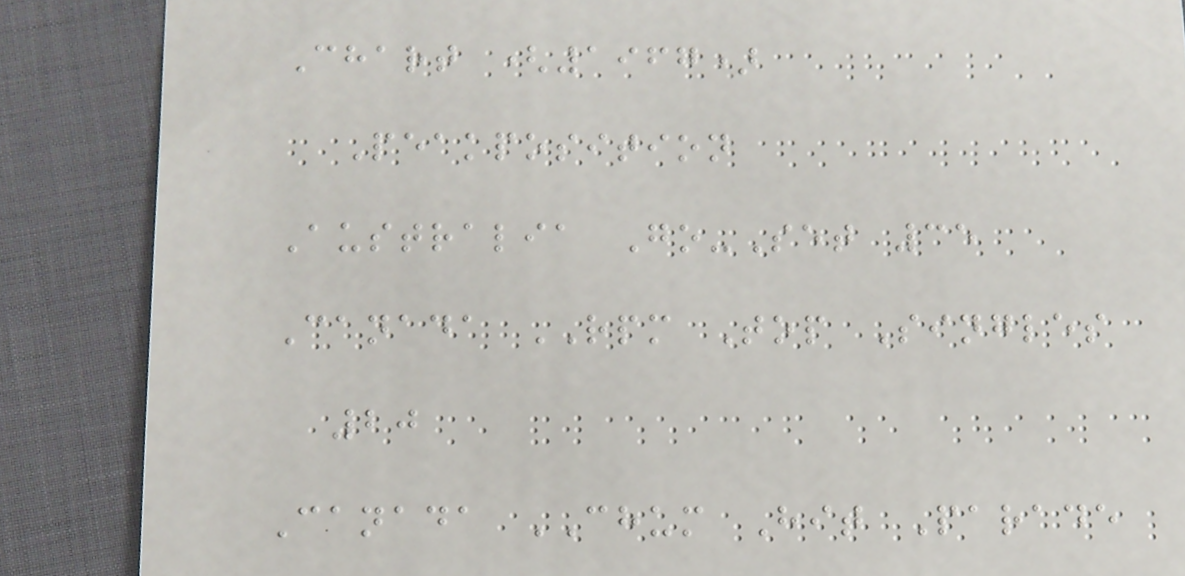Chart (1967)
Peakposition
Australia Go-Set 35
Canada RPM Top Singles
20
Canada CHUM Hit Parade
